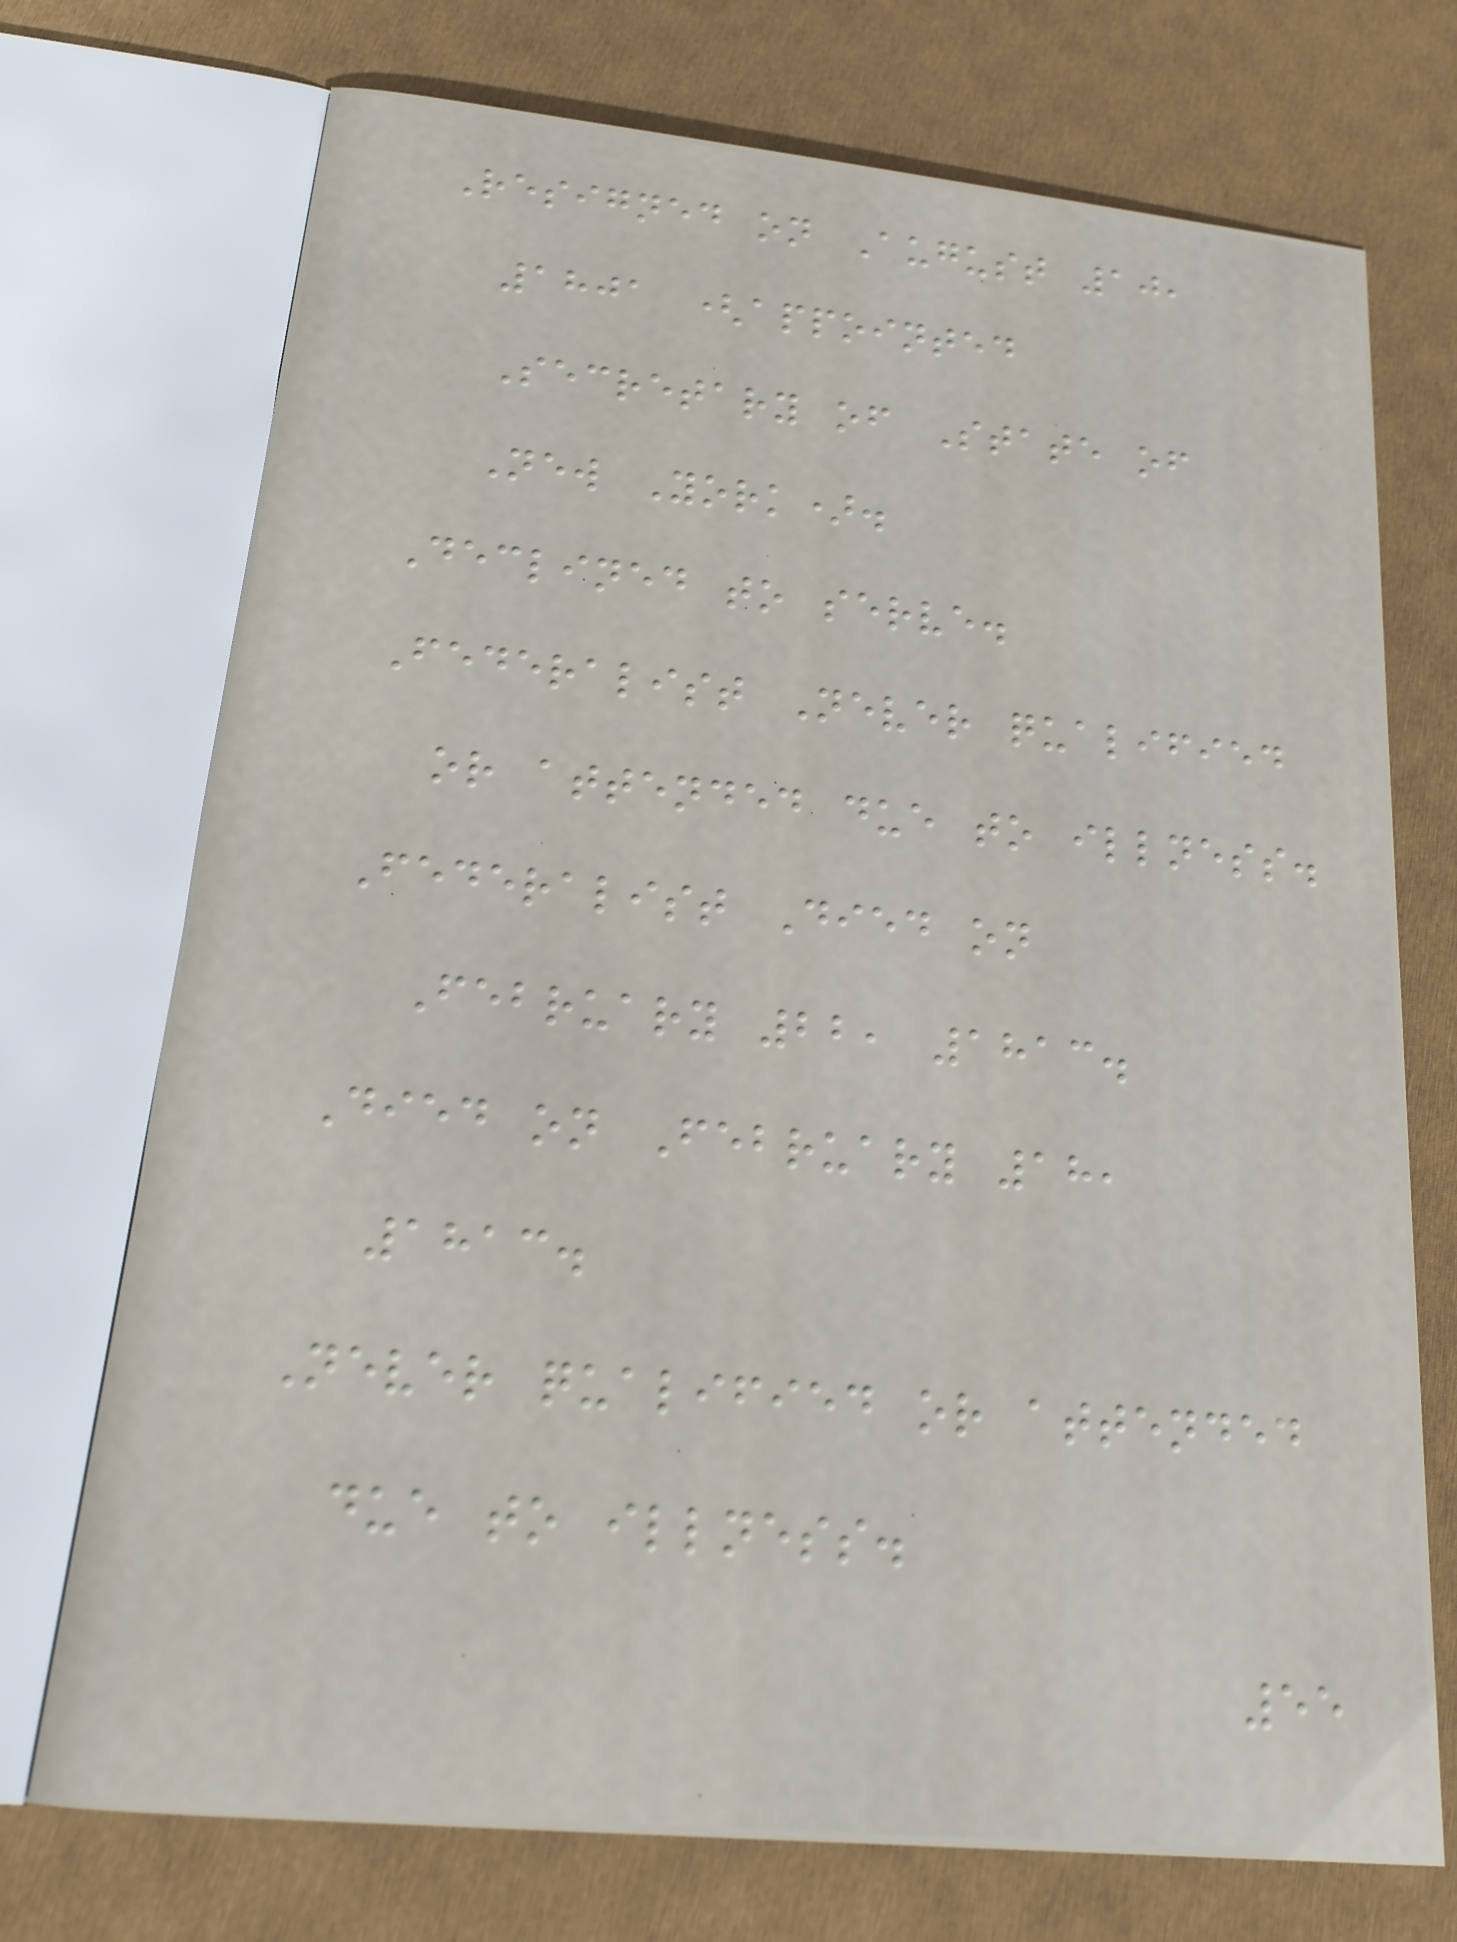Resigned on August 10,
1801 (appointed
Secretary of State of
New York).
Declined to serve.
Federalist Never qualified
or attended due to illness.
Federalist Died on
February 22, 1813.
Died on February 18,
1813.
Never qualified or attended
due to illness.
55
